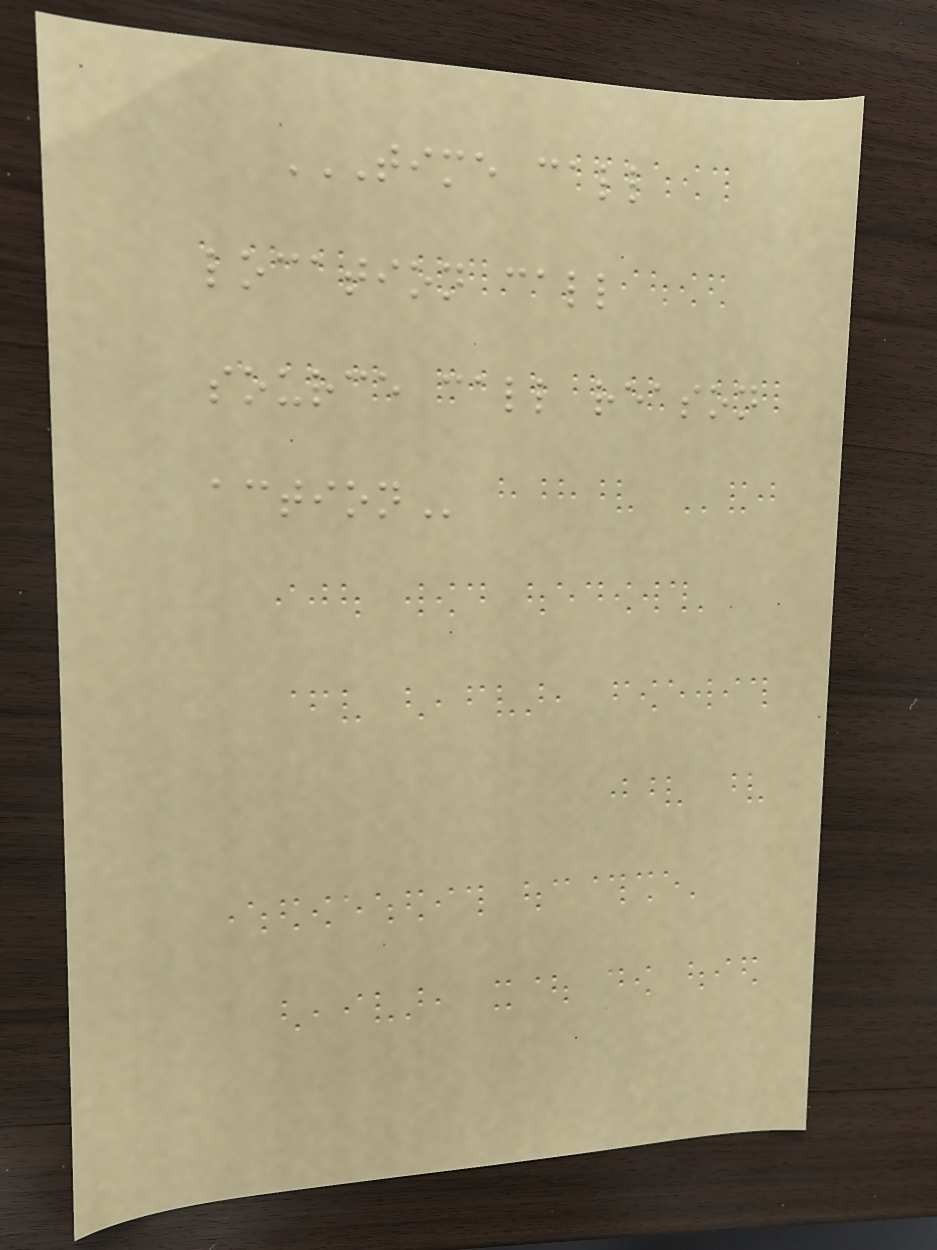TIME CALL
LOCATION CALL
SOURCE CALL REASON
ACTION
